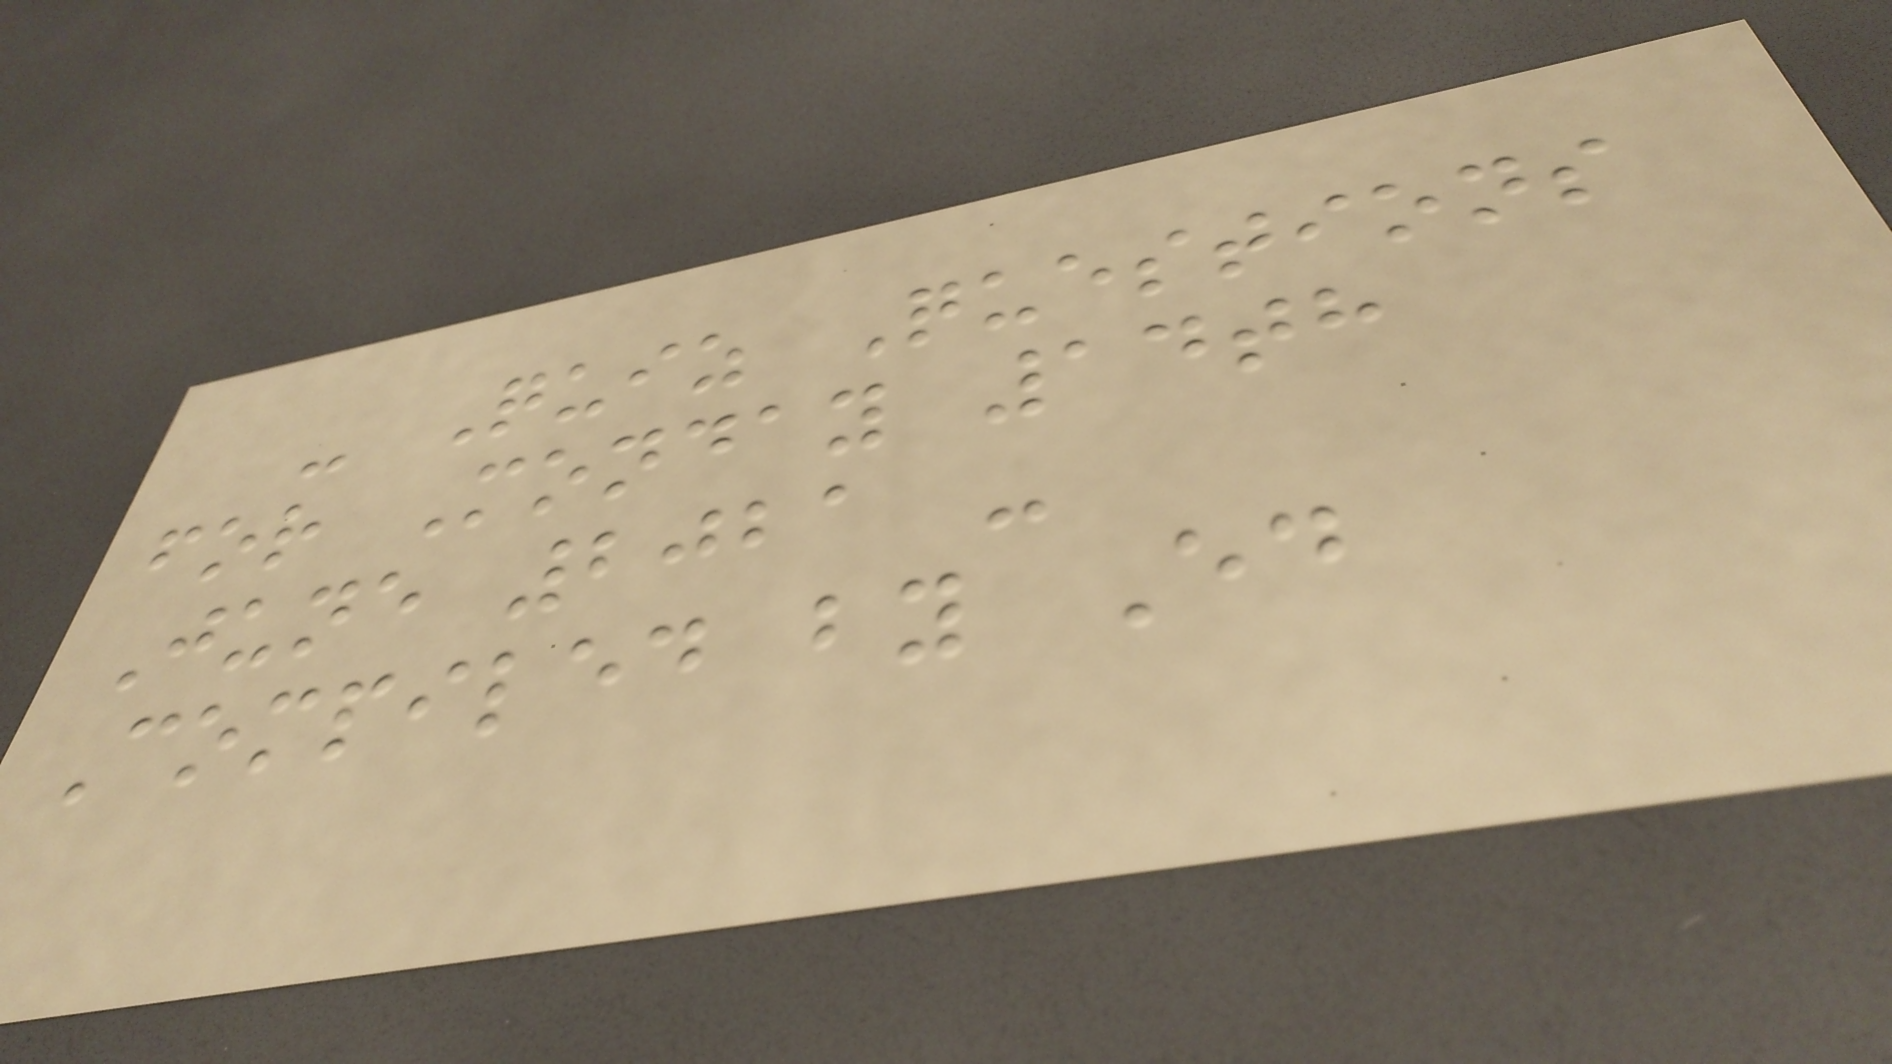- Quiz Questions
for Monday 14th
June 2021 -
Compiled by Ed
